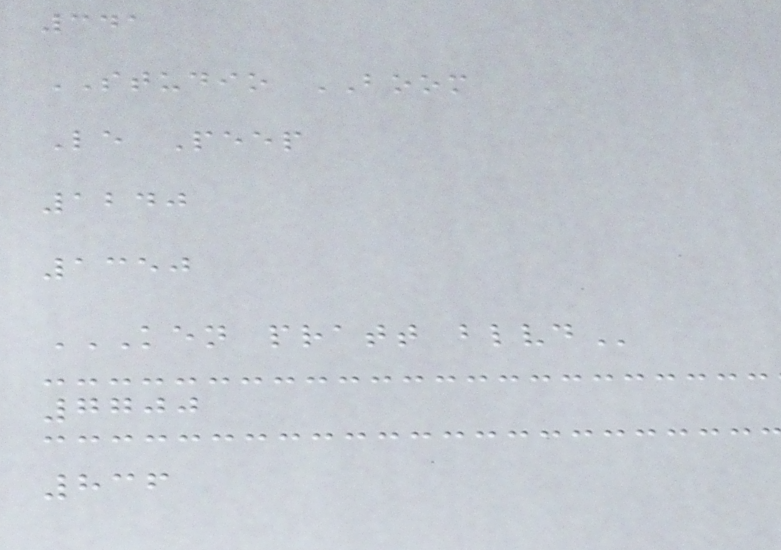341
STUDIO BOOM
Le Peep
1240
1350
KEN PRATT BLVD
7700
836
